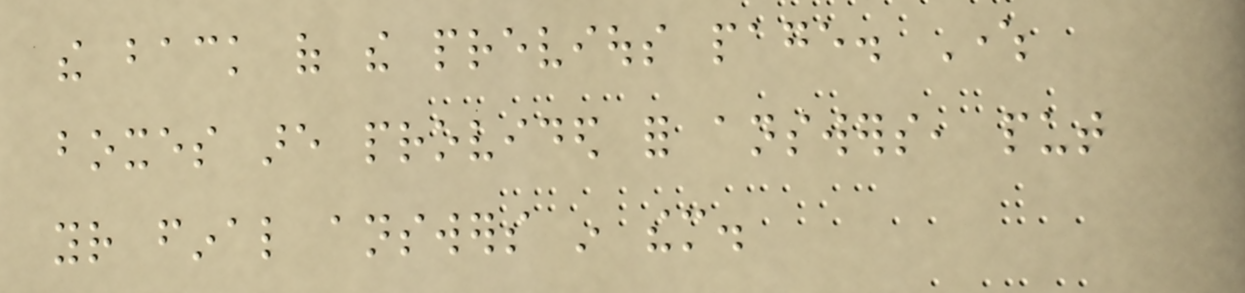the back of the previous page. Where
boxes are provided for answers, put
your final answers in them.
